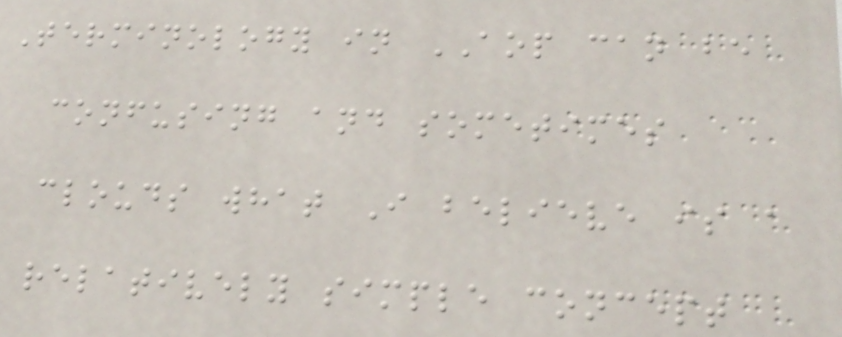Terminology in AOP can be
confusing and sometimes
clouds what I believe is a
relatively simple concept
